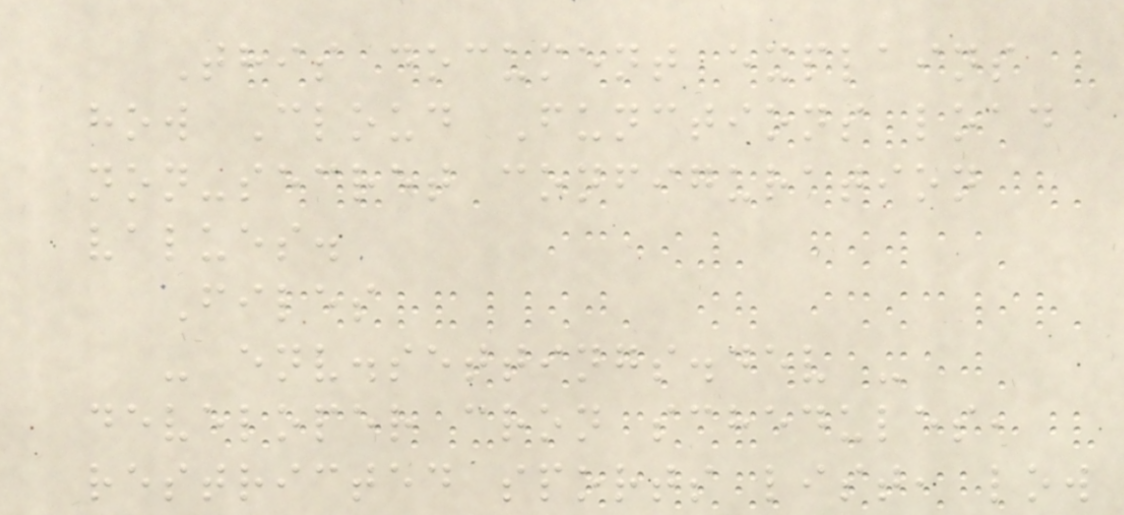This document explains
how Cloud Functions load
non-secret configuration
values.
Files
- env.settings.dev -
developer cron schedules,
restricted sports list, low
